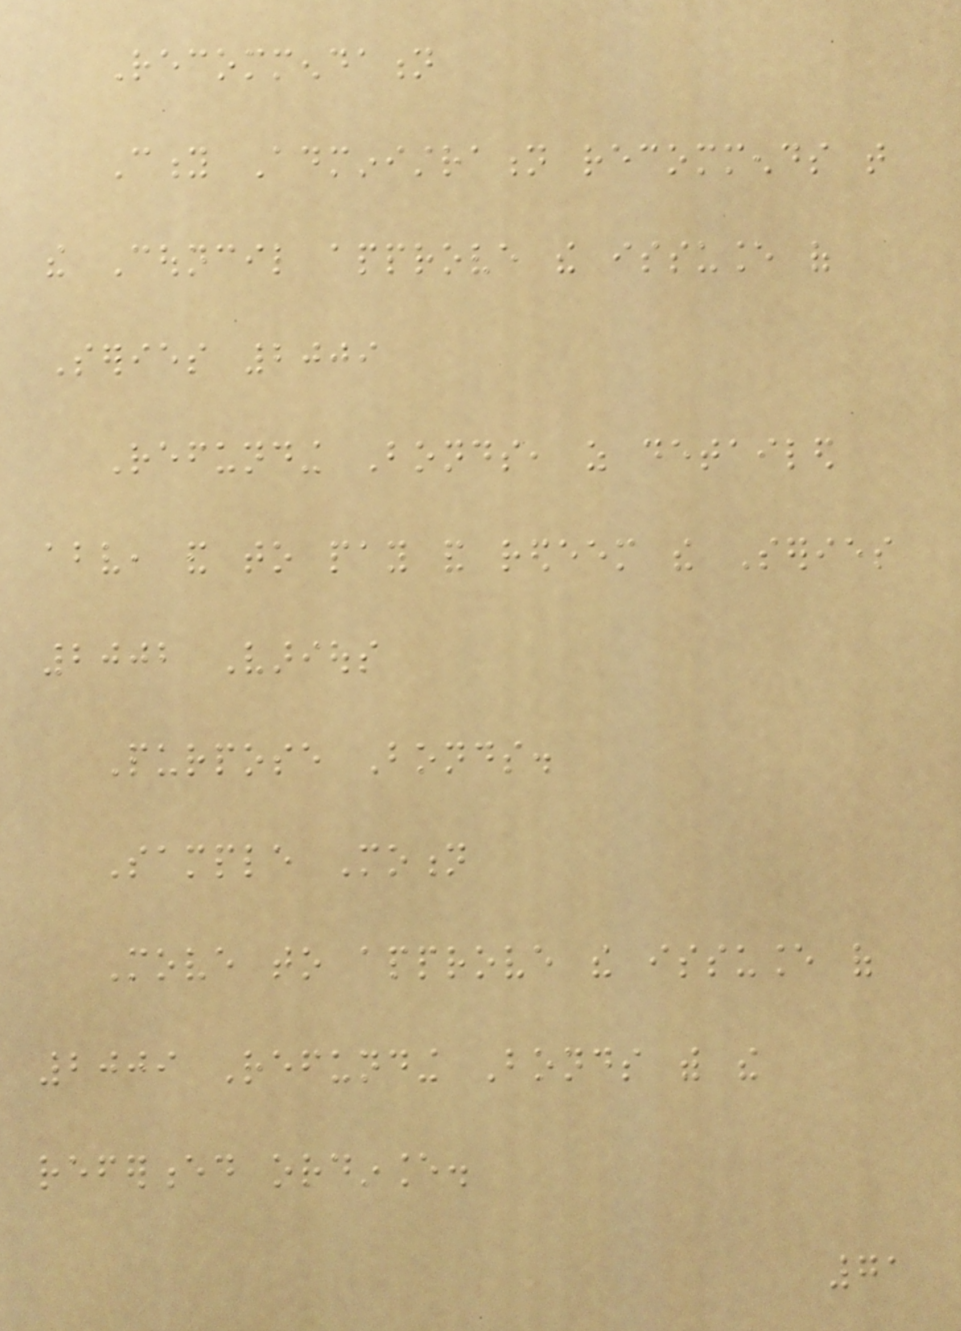Recommendation
City Administration recommends that
the Council approve the issuance of
Series 2009
Refunding Bonds, as detailed
above, and to pay and redeem the Series
2002 Various
Purpose Bonds.
Sample Motion
Move to approve the issuance of
2009 Refunding Bonds with the
referenced ordinance.
71
